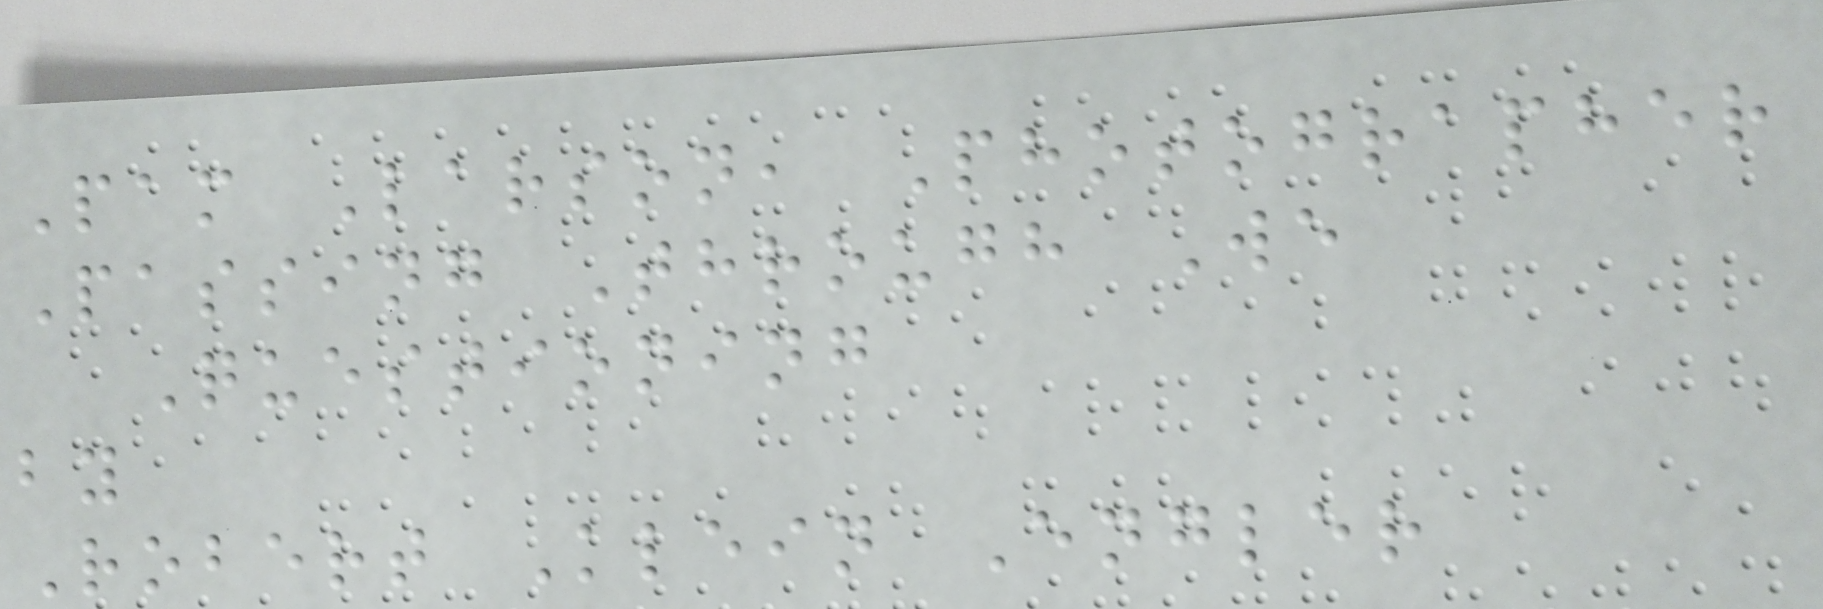Pam Larson, Photographer
Passing Through We
Questioning
by
Robert Klein Engler
